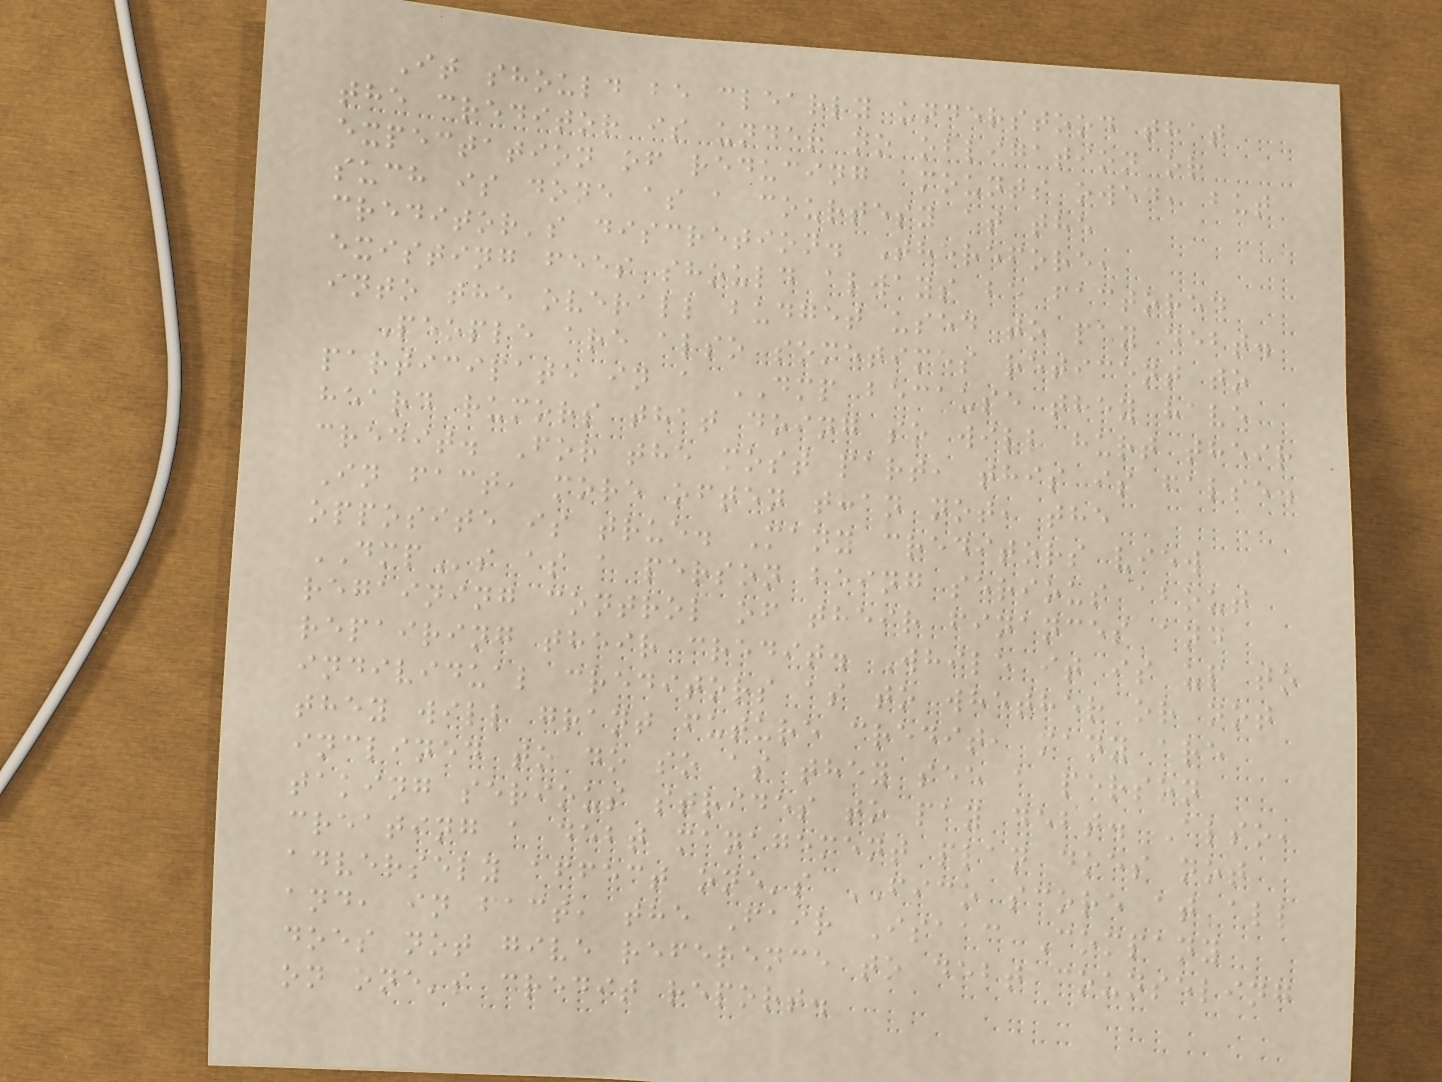It should be clearly understood that
the creditor is under no obligation or
expectation of reducing amounts owed, but
such is done as a courtesy at the
creditor's discretion. Therefore,
existing fees should always be factored
into the overall budget used to pay debt.
People are also sometimes reticent to
participate in a DMP because they have
heard rumors that doing so will hurt their
credit. For the most part, this is false.
In fact, more often than not, the
opposite is true. Many creditors view
DMPs as a person being serious about
regaining control of their finances and
repairing their credit. While it is up to
individual creditors as to whether or not
they will grant future credit, many are
inclined to do so as they see a person
taking serious strides to pay debt. Also,
creating a debt management plan does not
adversely affect one's FICO score at all
and, in fact, the Fair Isaac Company
does not give reference to debt counseling
on one's credit report.
